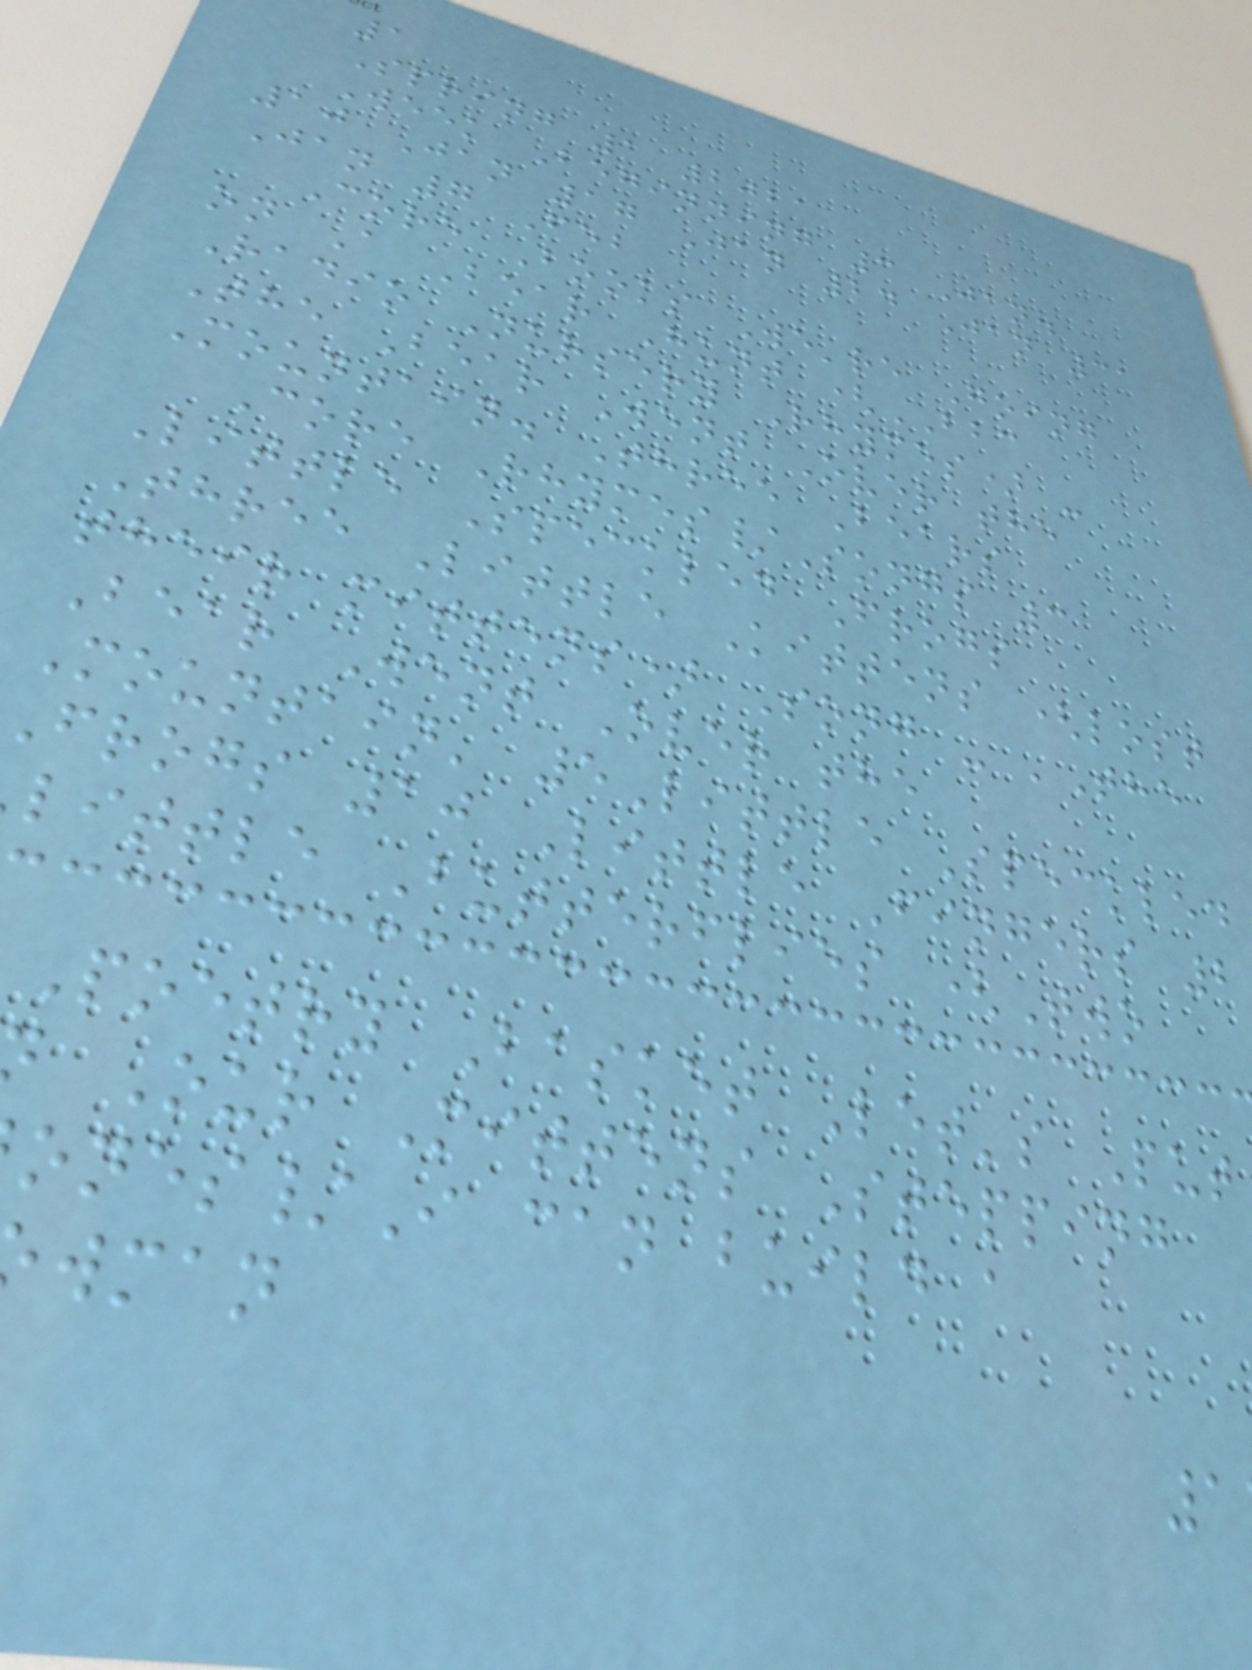1
Spring 1 2021
Week Beginning 3 Jan.
10 Jan 17 Jan 24 Jan 31
Jan 7 Feb
Core Books We're Going
on A Bear Hunt (BBC
Radio Nursery Rhymes) -
The Bear Went Over the
Mountain. Three Bears
Core Rhymes/Songs 3
Little Speckled Frogs
Three Little Kittens (lost
their mittens) Song - 'The
Bear Went Over the
Mountain' 5Little Speckled
frogs 10 Little Fingers 2
little Butterflies (Two
Poetry Basket Let's Put
Our Mittens Stepping
ones/I can build a
wman
